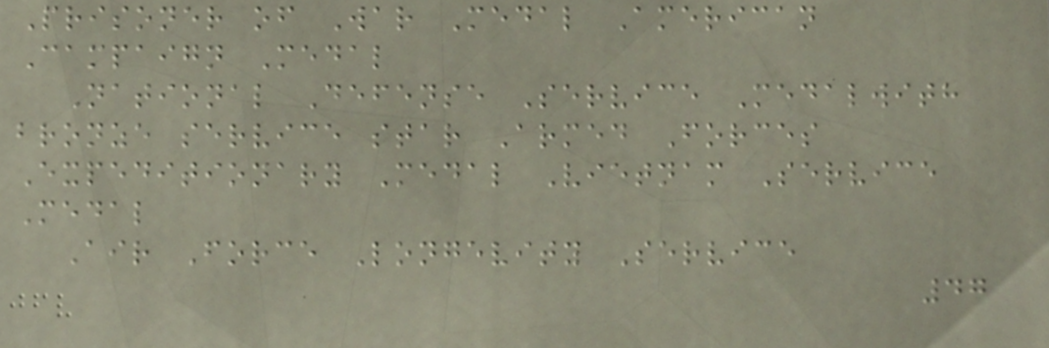Prisoner of War Medal American
Campaign Medal
National Defense Service Medalwith
bronze service star Armed Forces
Expeditionary Medal Vietnam Service
Medal
Air Force Longevity Service
47
